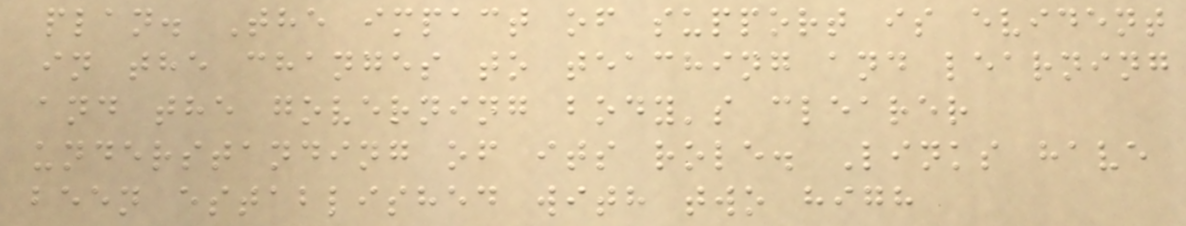plan. The impact of support is evident
in the changes to teaching and learning
and the governing body's clearer
understanding of its role. Links have
been established with two high
